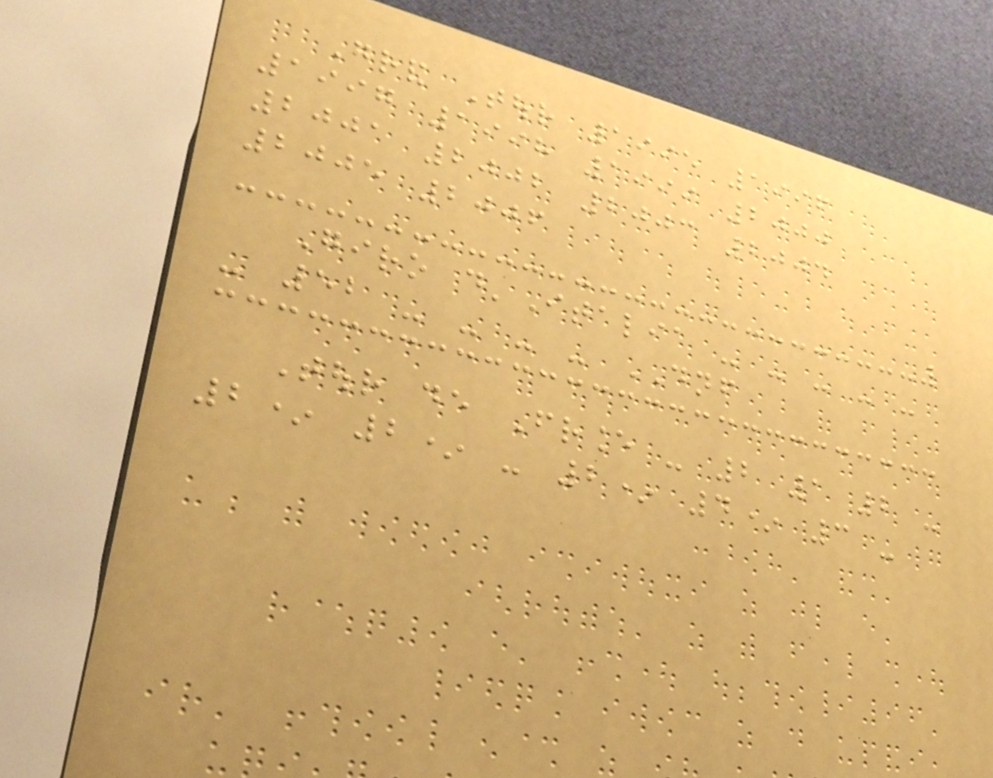Grand Tour 1995 1996
1997 1998 1999 2000
2001 2002 2003 2004
2005 2006
Giro d'Italia - - - - -
- 52 - - - - DNF
Tour de France - 2 1 2 -
2* 2* - 2* 4* 3 -
